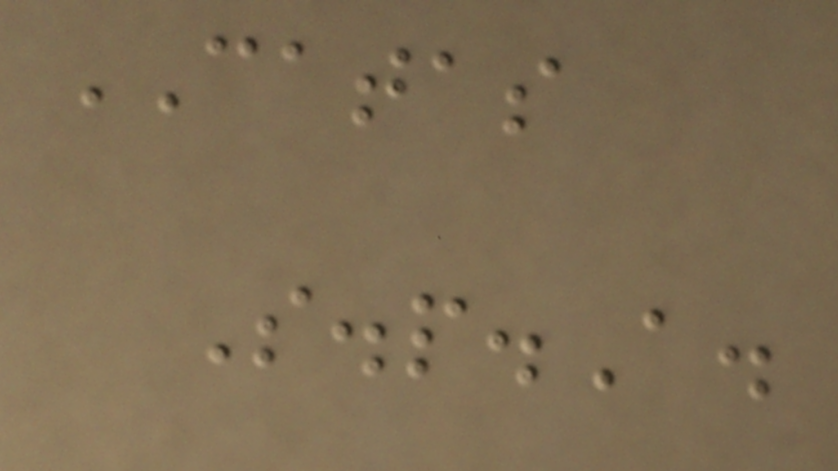CATAS
S.p.A.
